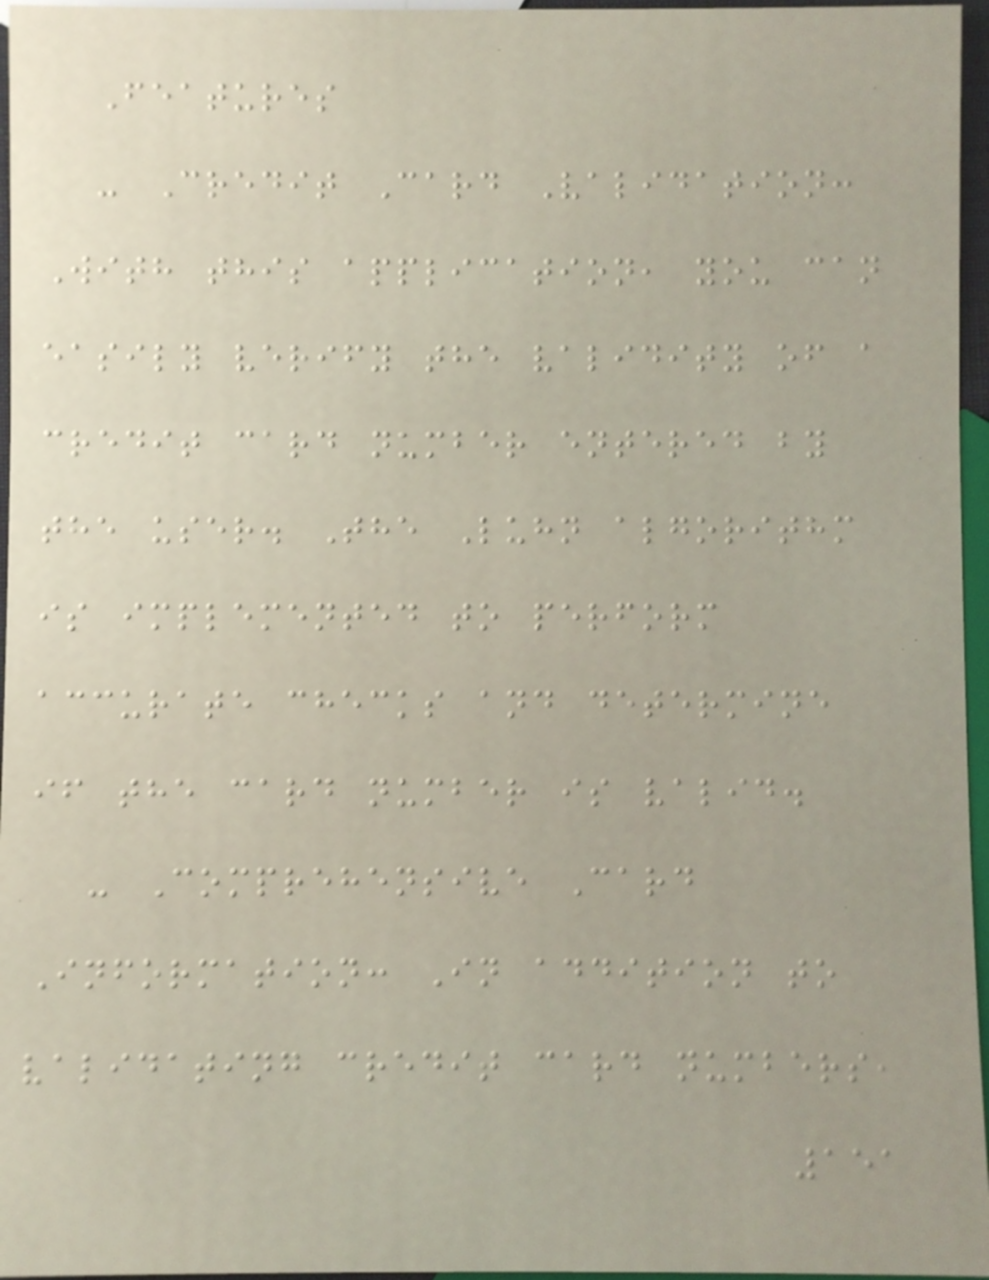Features
- Credit Card Validation:
With this application, you can
easily verify the validity of a
credit card number entered by
the user. The Luhn algorithm
is implemented to perform
accurate checks and determine
if the card number is valid.
- Comprehensive Card
Information: In addition to
validating credit card numbers,
151
